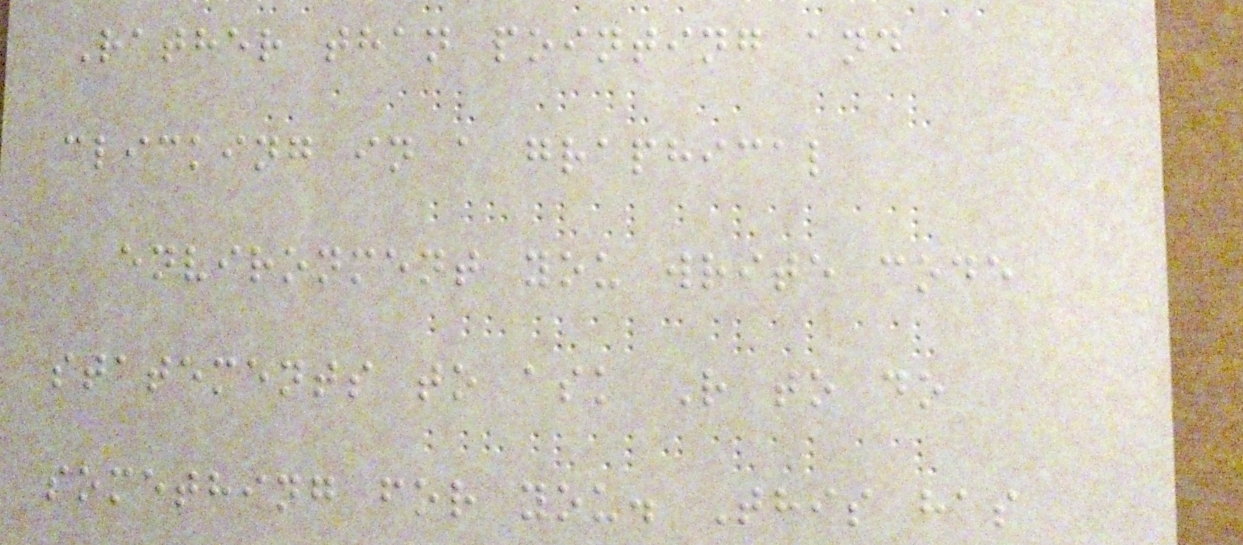Rather than pointing and
clicking in a graphical
environment you write code
statements to ask R to do
something for you. This has
